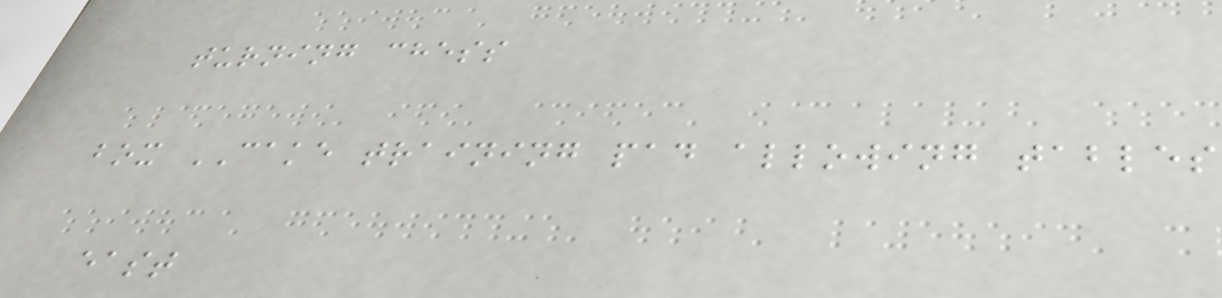turning chess
box CAKE training pad allowing tables
east
